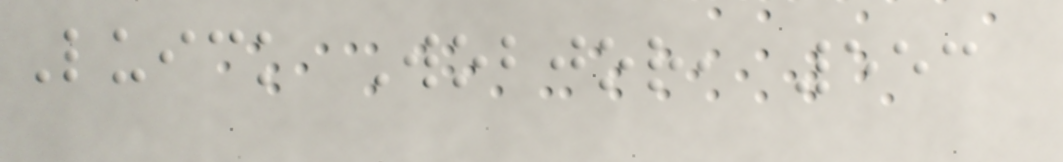Luick Wobjor, 553
